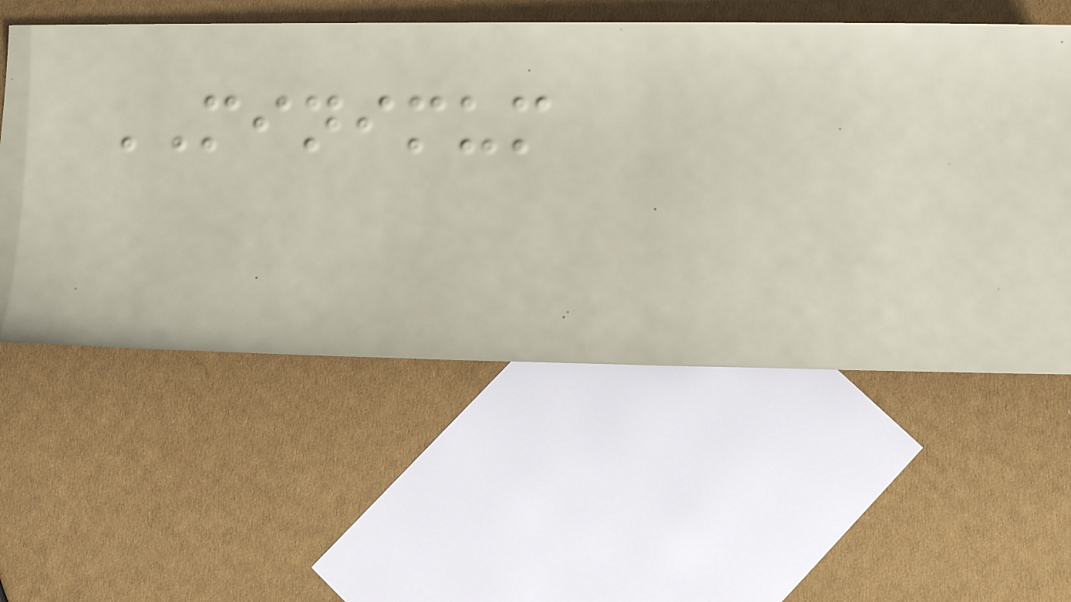MINIMUM
